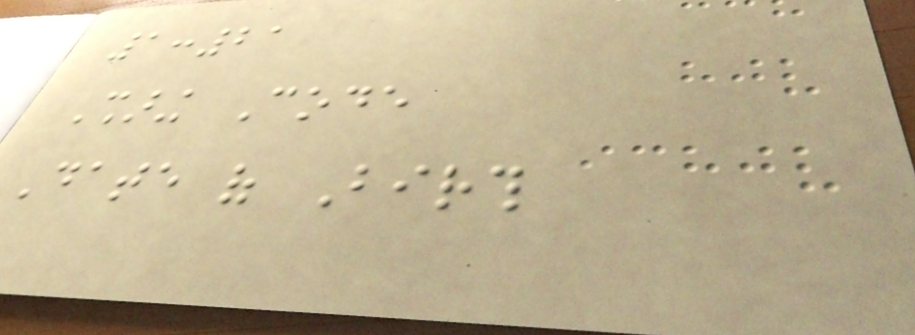1:21
Sharing Code
Date of Birth
